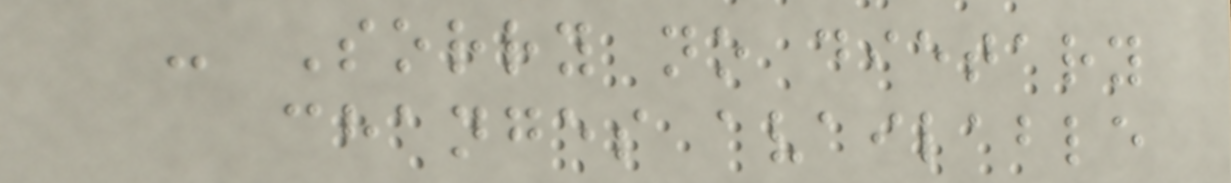- Sorry no dietary
changes available
